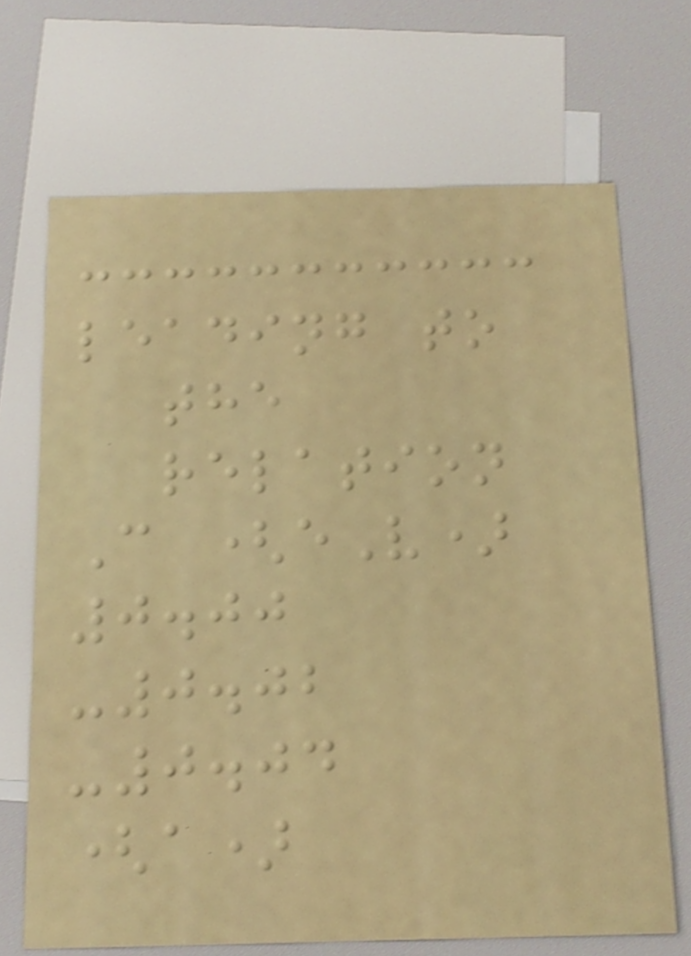leading to
the
relation
C (eV)
0.00
-0.02
-0.04
(a)
